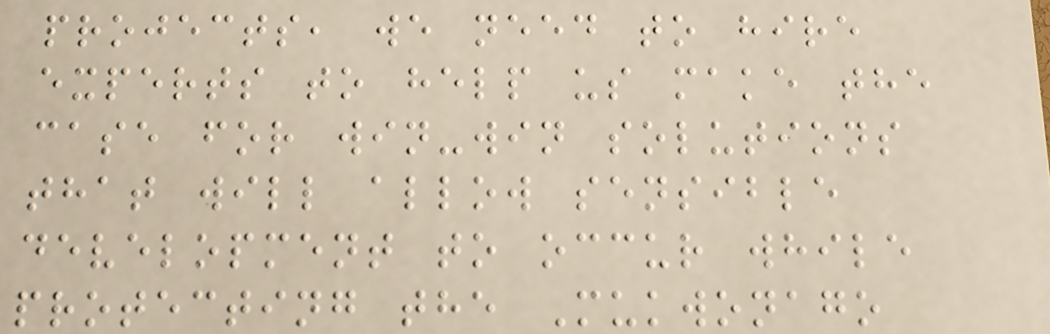projects, we need to hire
experts to help us make the
case for win-win solutions
that will allow sensible
development to occur while
protecting the Mukwonago
